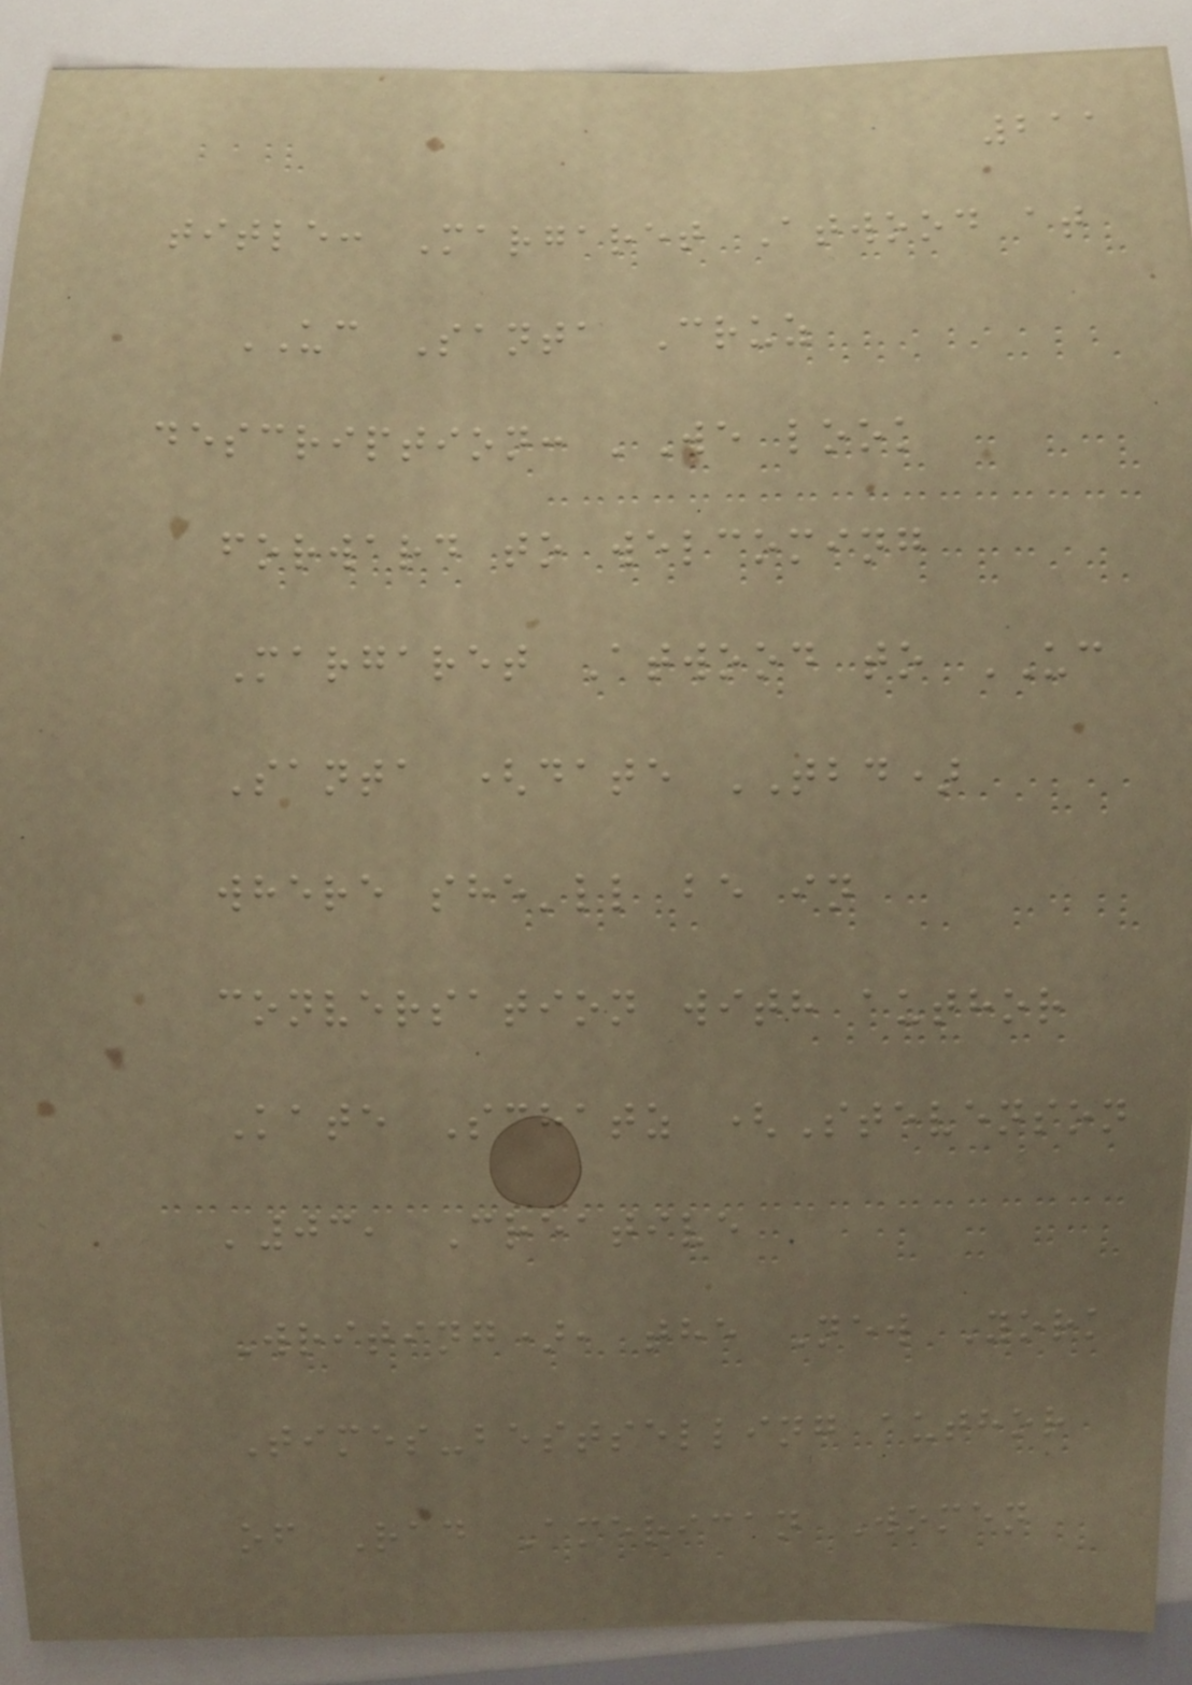211
title: Margaret Atwood at
UC Santa Cruz
description: 'We look
forward to welcoming
Margaret Atwood to UC
Santa (date TBD)
where she'll be in
conversation with author
Kate Schatz (Stevenson
'03, Creative
Writing), the New York
Times-bestselling author
of Rad American Women
